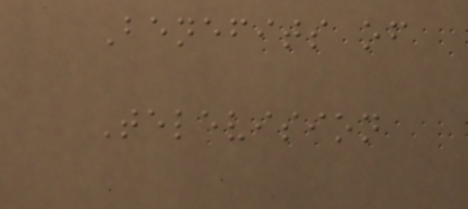Benefits of
Television
